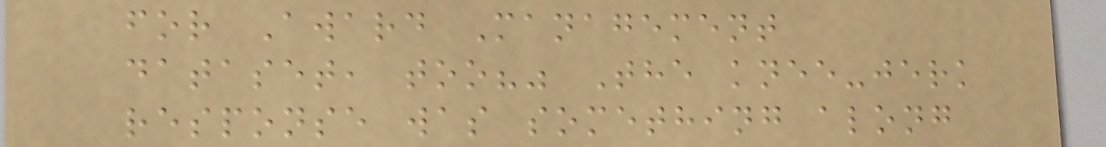for Award Management
dataset, too?" The knee-jerk
response was something along
